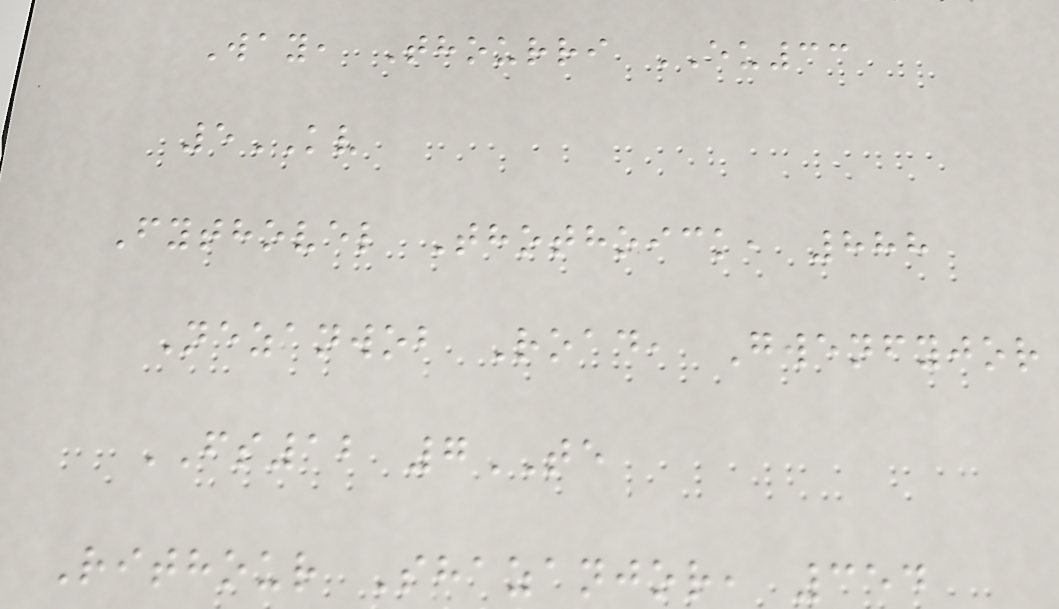Way, Thourri EU33
5KV
Fythovel Thothoick, 888
Nezanwob Road, Gwenfyjor
FS12 7TE
Rithour Shazanjor, 354
